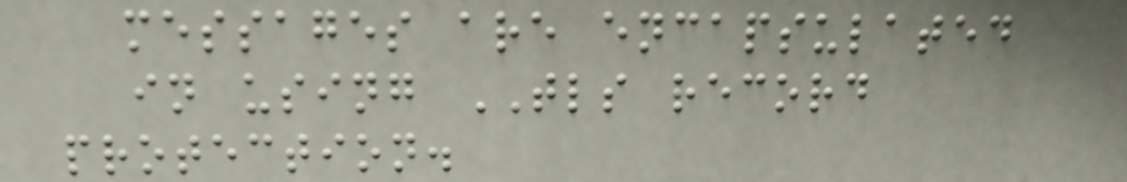messages are encapsulated
in using TLS record
protection.
